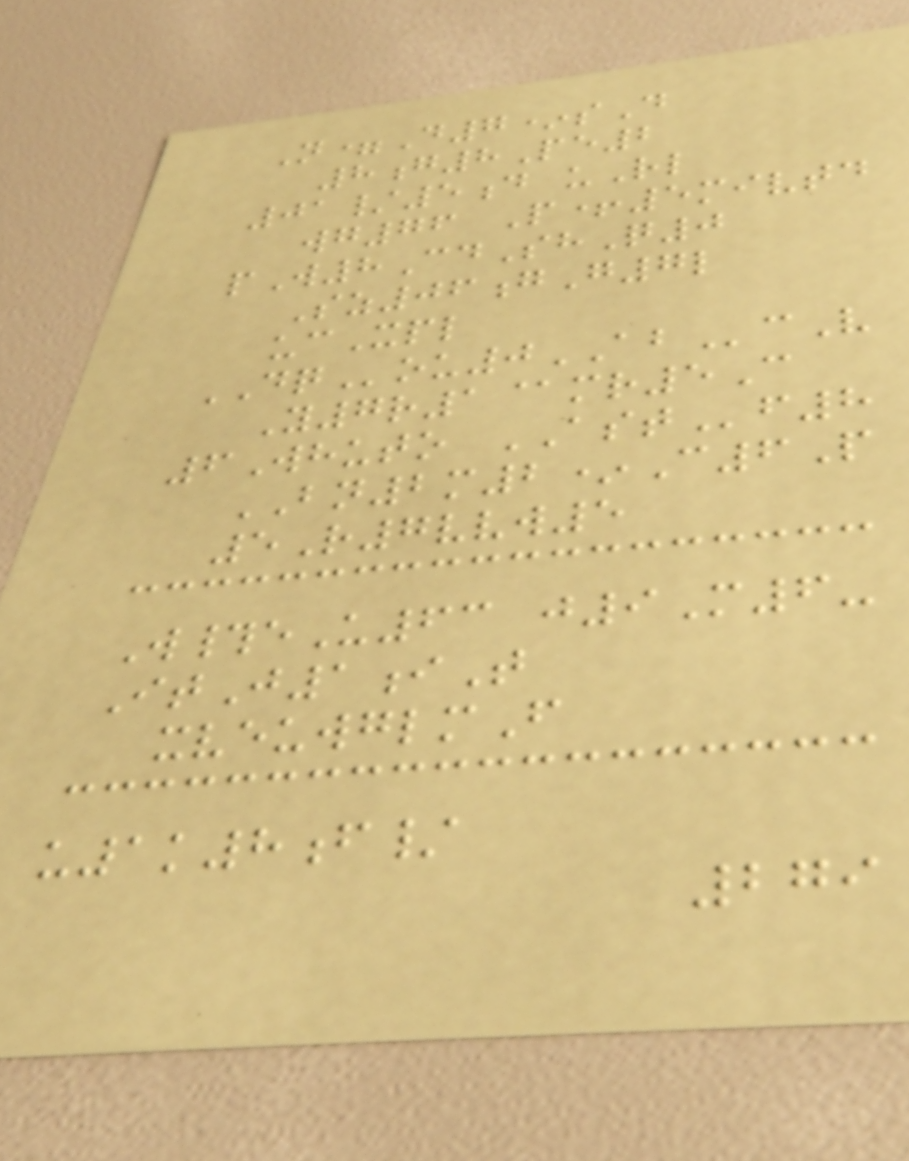N=D7*sD
8g8Pe2
01/5d uRl
wg76 P+5mivtd
pW8CdShQ0
Sz06gG7l
ucXpl
DQou0ABcV
Y7r1@mr5C
6Whuto ASTf8
BN2m2*C6P
5R7vvw5
W#eU63 j9M6-
ItJ1iT
xveuwglmF
u1k8f/
279
